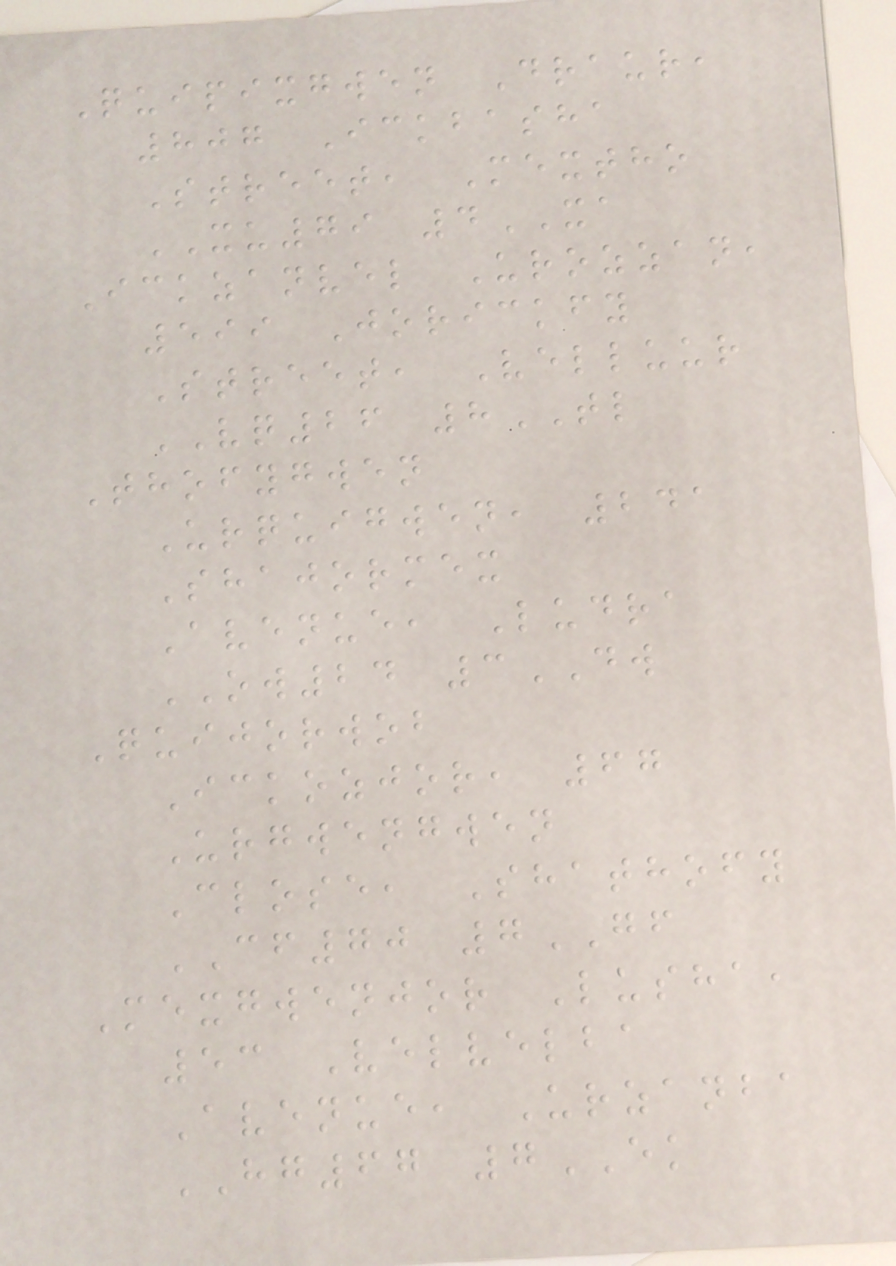Quipixgwen Draur,
807 Ickbasha
Street, Mextho
XU79 4XA
Ickzanvel Urozzan,
599 Jorickfy
Street, Velluur
VQ26 8TL
Thofygwen
Urquigwen, 241
Shajormex
Avenue, Ludra
OW24 3DW
Quijorwob
Ickozjor, 67
Urgwengwen
Close, Shathofy
CF70 7GF
Mexgwenjor Lusha,
53 Velvelba
Avenue, Urzanba
HG67 7EK
